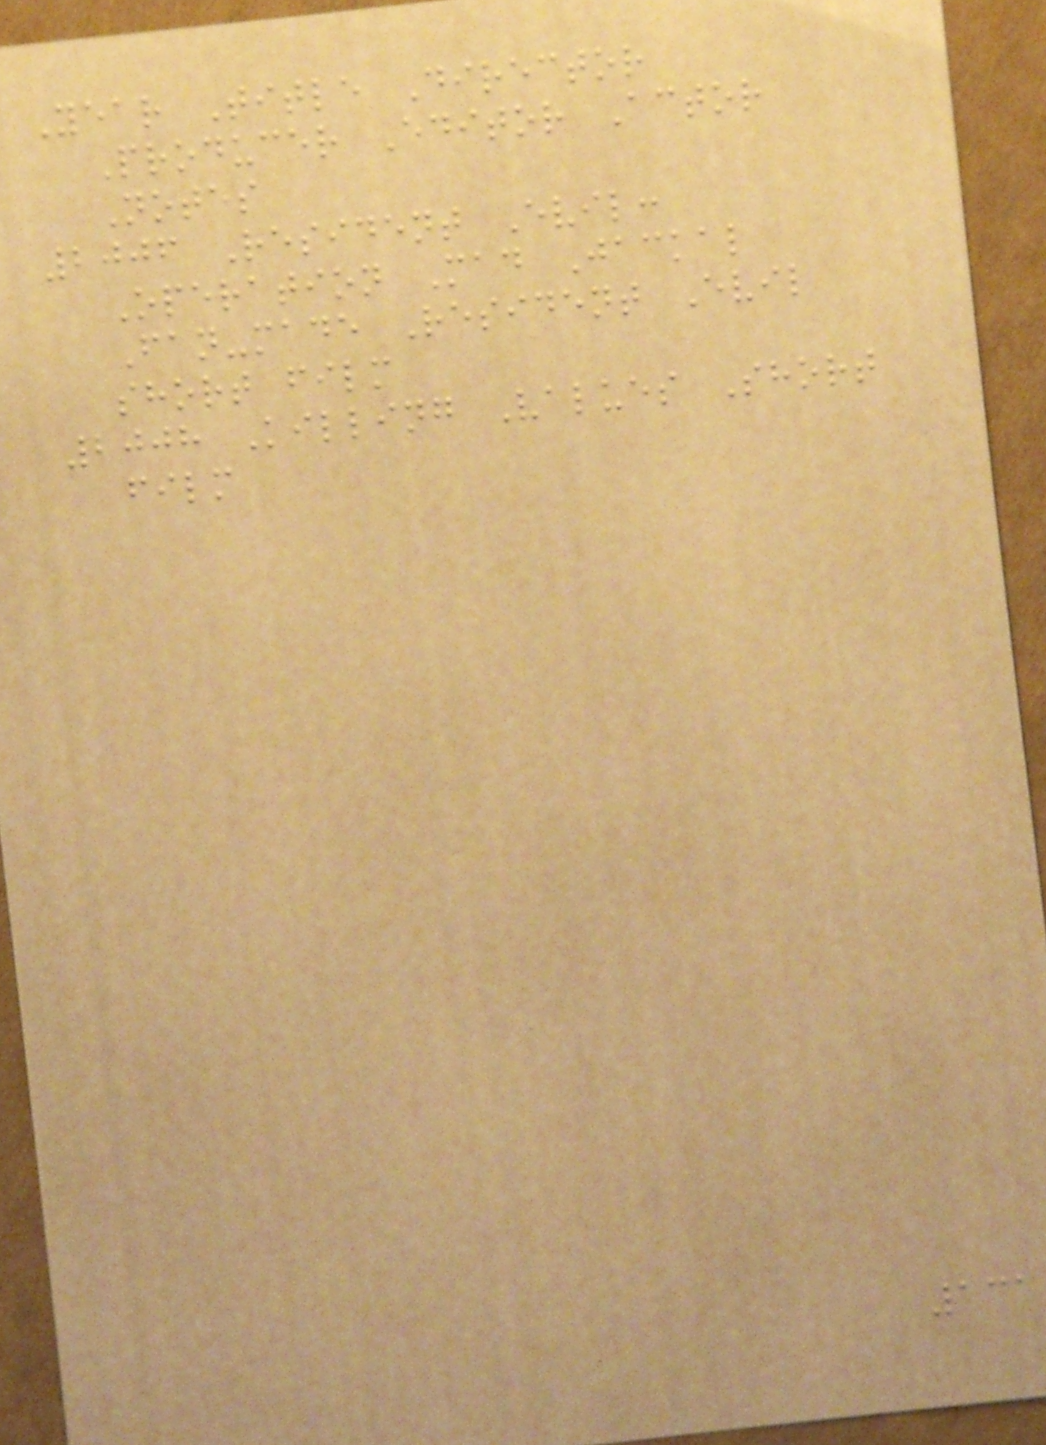Year Title Director
Producer Editor Actor
Notes
2006 Resident Evil:
Operation Mad Jackal
Fan-made Resident Evil
short film
2008 Killing Values Short
film
131
